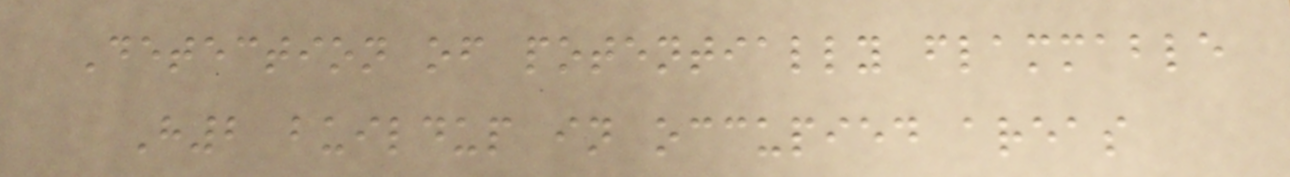Detection of potentially flammable
H2 buildup in occupied areas
